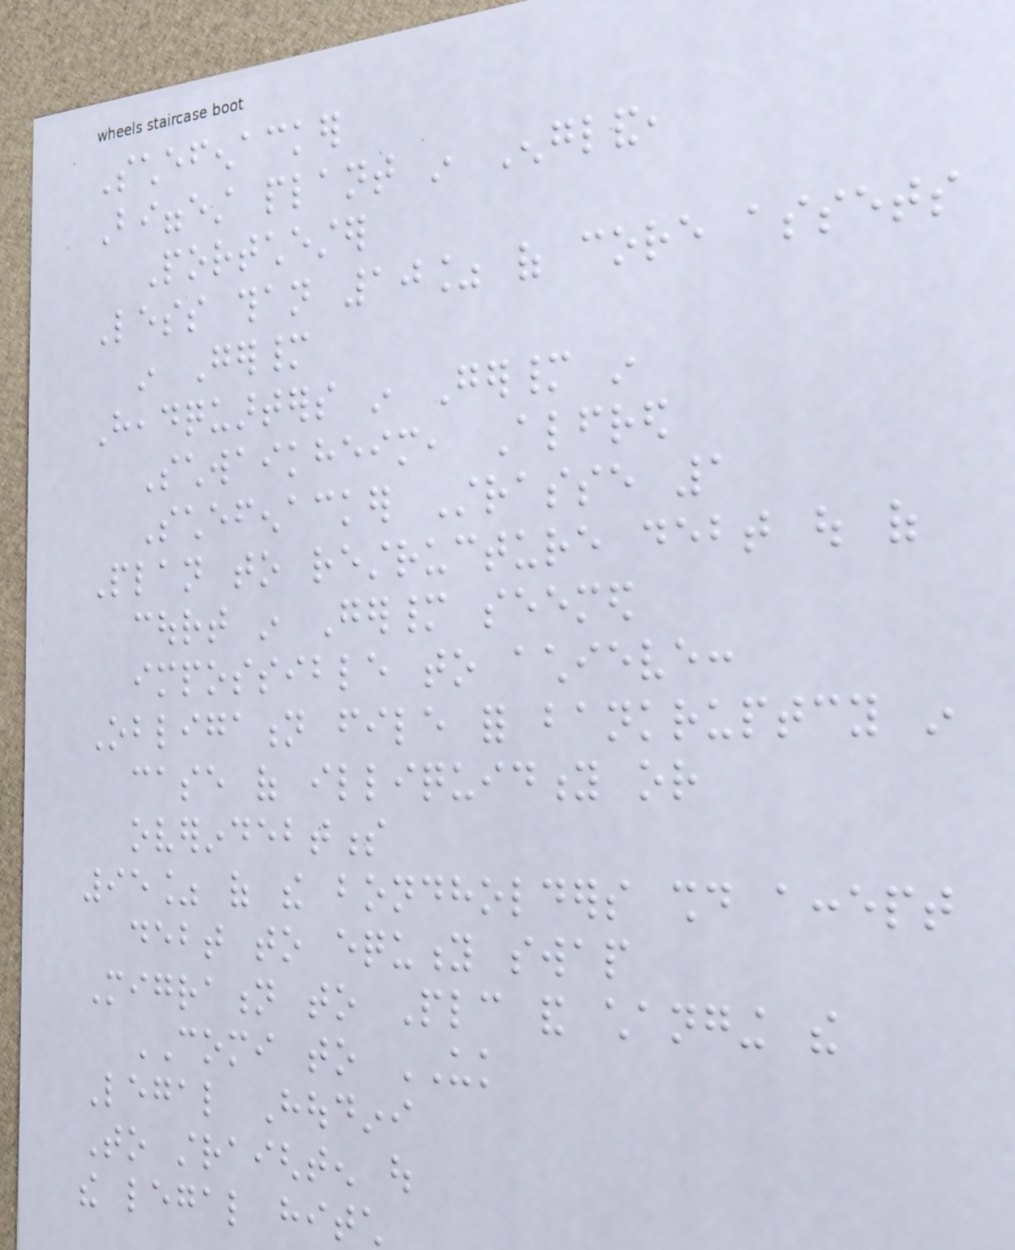Schefenacker
Biggest plant in England,
Portchester
Less than 10% of core assets
in Germany
Headquarters in Germany in
Schwaikheim, Alfred
Schefenacker Strasse 1
Plan to restructure debt out of
court in Germany seemed
impossible to achieve:
Obligation file for bankruptcy in
case of illiquidity or
overindebtness
95% of the bondholders should accept
debt to equity swap
Migration to Plc and changing the
COMI to UK
Legal Houdini
To straighten out
the legal hitch
